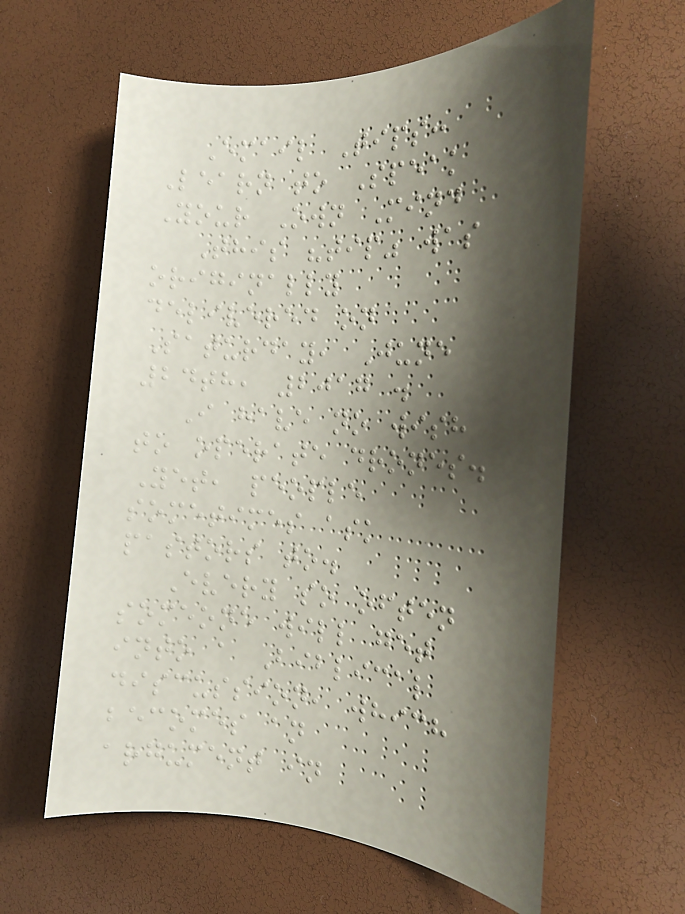Email Tips:
Learn to Speak
Your Own Mind
This "tip" was
originally
delivered on
Saturday, June
24th, 2017 .
I have no wish
to operate drones.
Yet, people
sometimes ask
pastors to.
Every so often
someone will get
into a Biblical
discussion, which
becomes an
argument in
